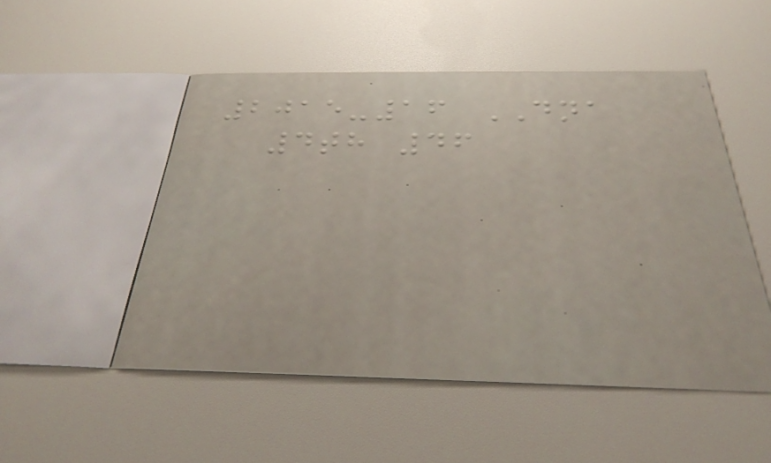2015-16 DNA
4th 46
